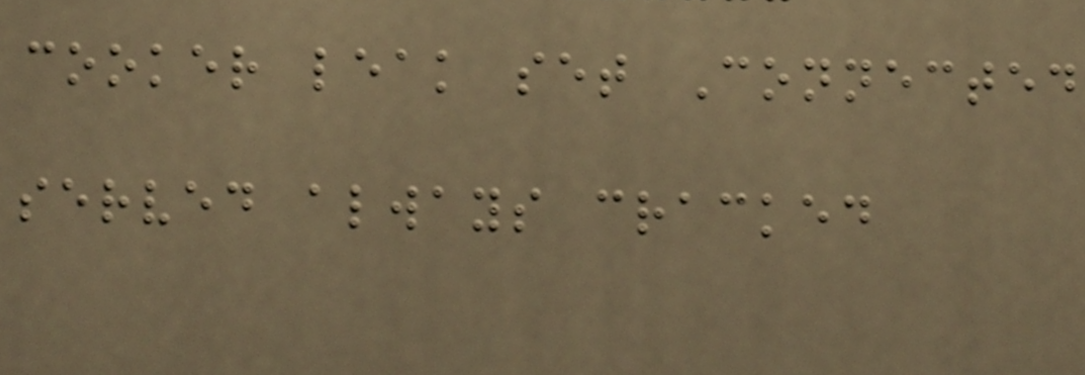cooker leak set Connected
served always cracked
